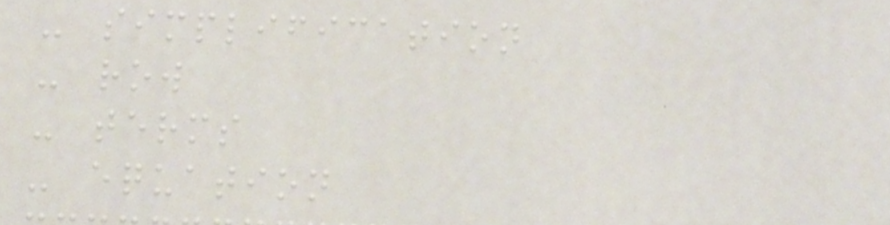- simplification
- row
- terms
- equation
